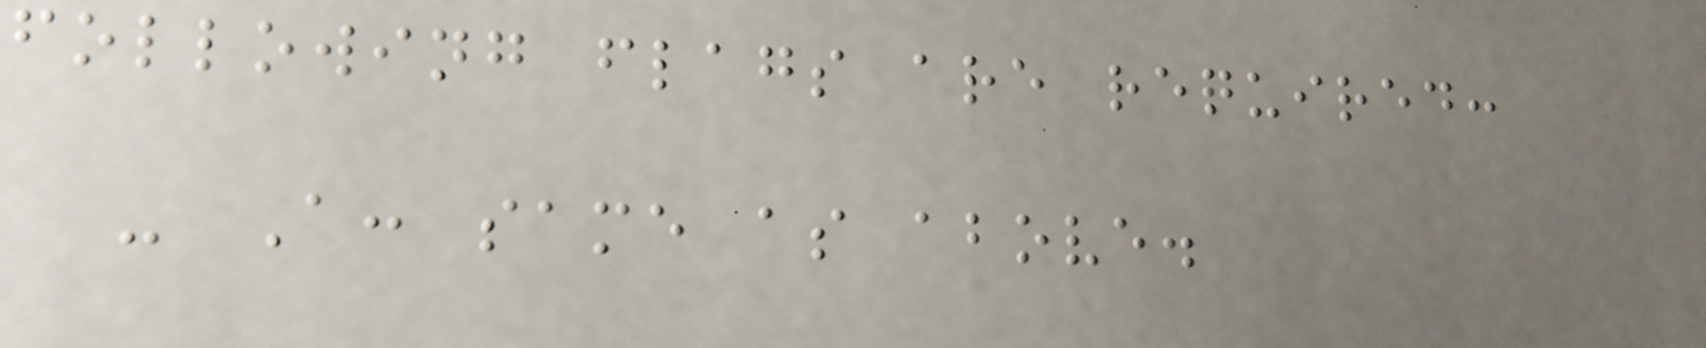following flags are required:
- A: same as above.
